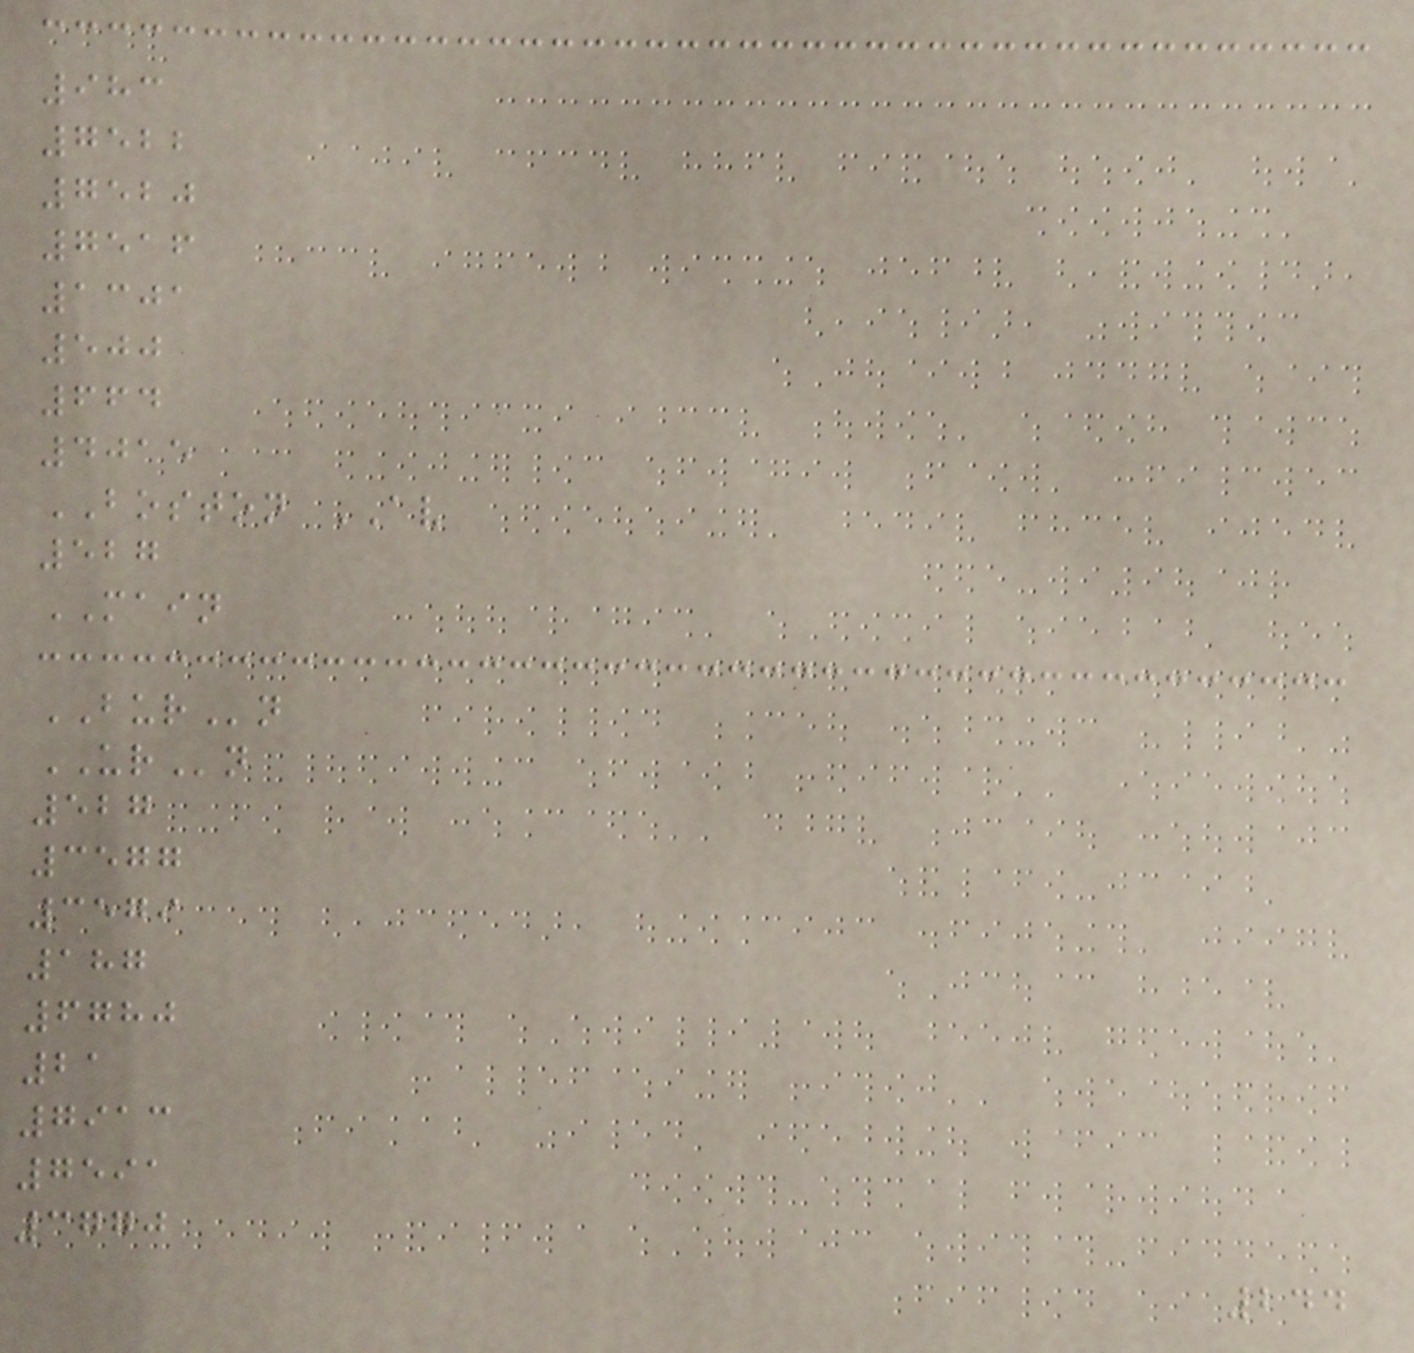983
7522
7520
7516
1301
500
664
4015
BOSTON AV
527
MAIN
BURn
URn
527
3577
3579
187
6780
21
7913
7591
3770
244
